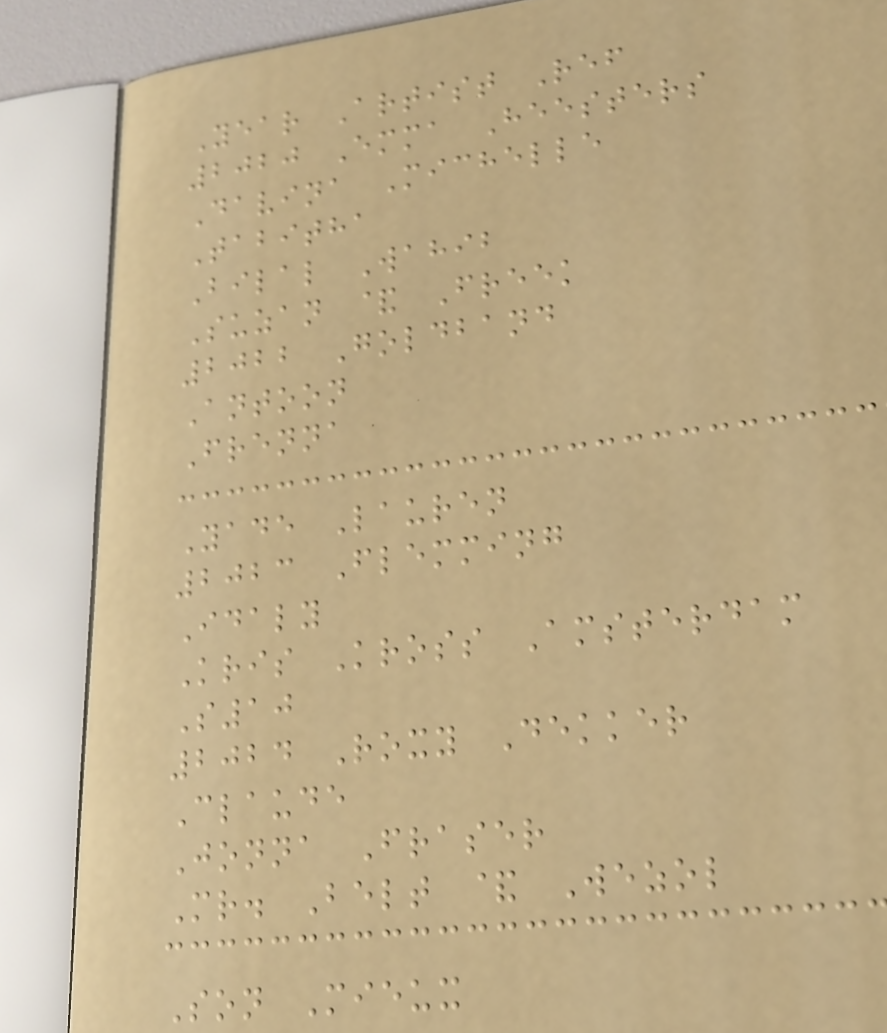Year Artist Ref
2020 Emma Heesters
Davina Michelle
Tabitha
Bilal Wahib
Suzan & Freek
2022 Goldband
Antoon
Frenna
Yade Lauren
2023 Flemming
Idaly
Kris Kross Amsterdam
S10
2024 Roxy Dekker
Claude
Jonna Fraser
Mr. Belt & Wezol
Son Mieux
